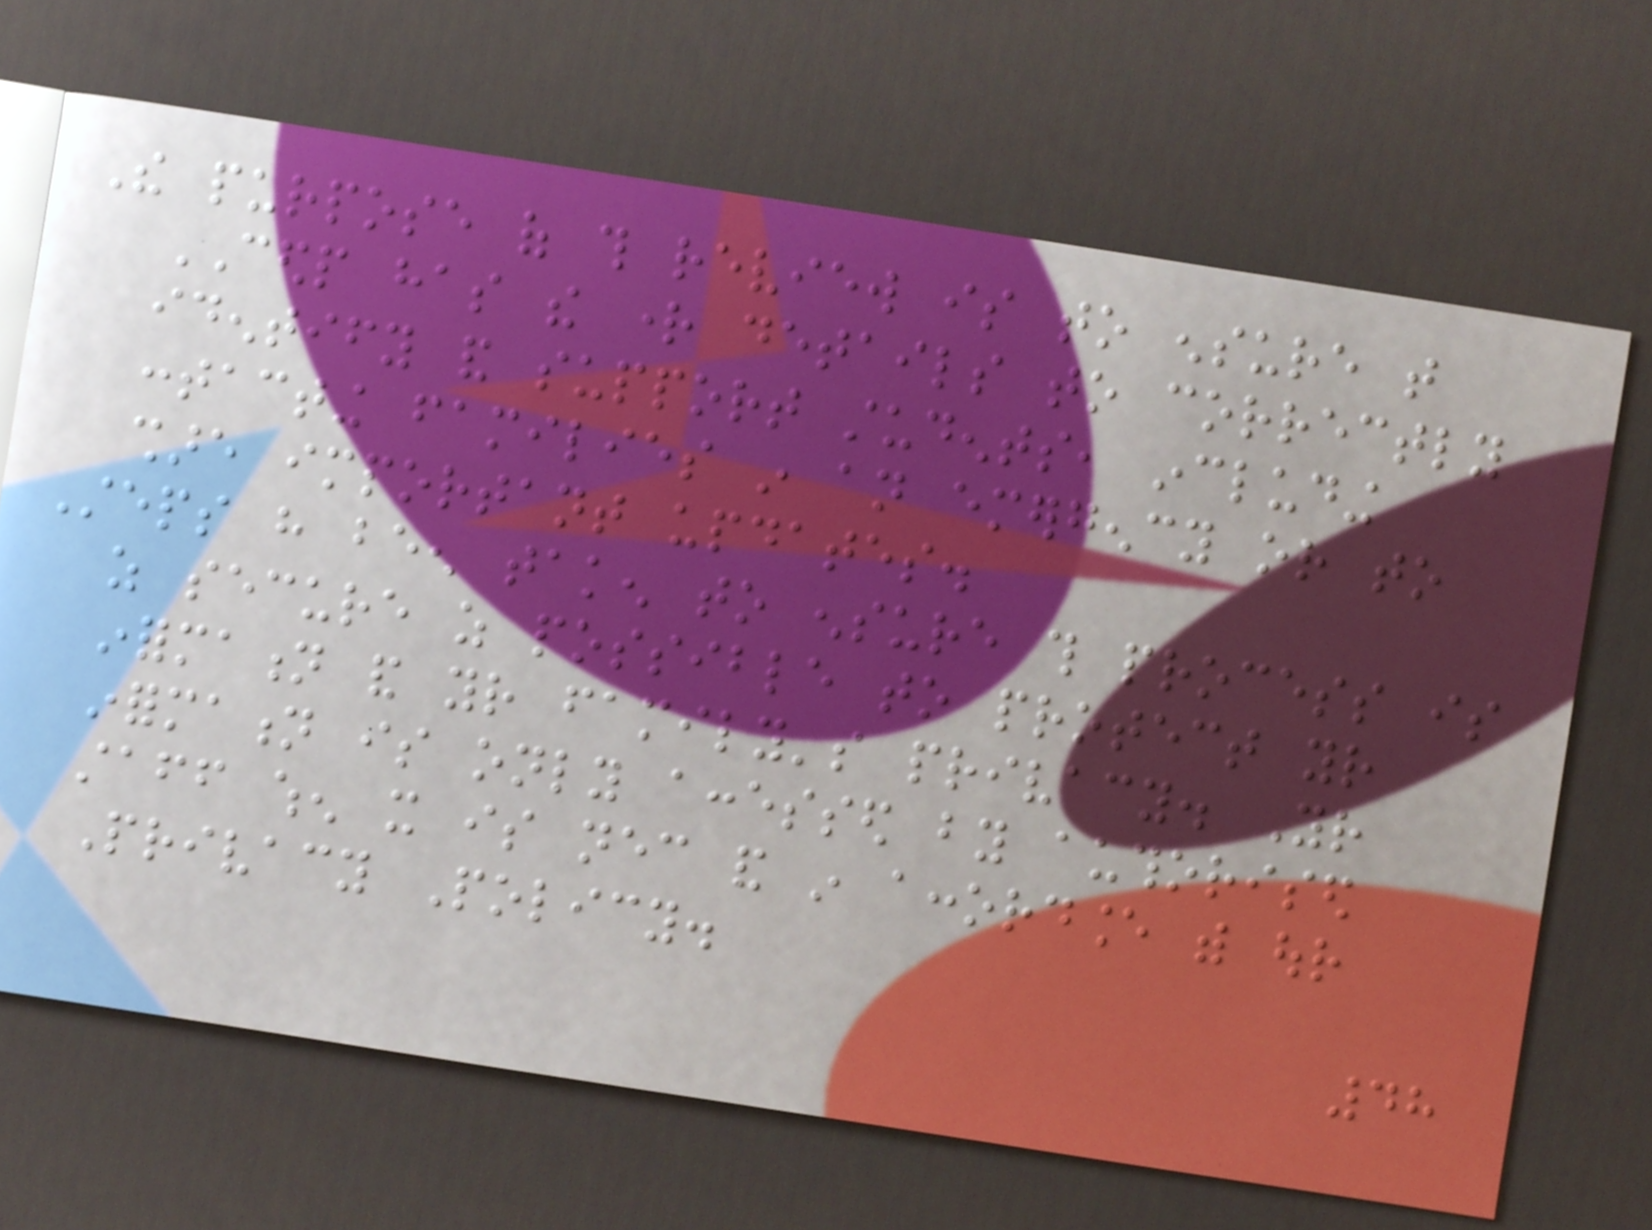The purpose of this review is to ensure that
CEDP has the right details to correctly
identify and support students, including
contacting families in an emergency or to
share important updates.
Steps have been taken to ensure this process is
as secure as possible to protect your
information and your family's privacy. Your
information is only accessed by authorised
staff when it is necessary and in accordance with our
Privacy Policy.
48
